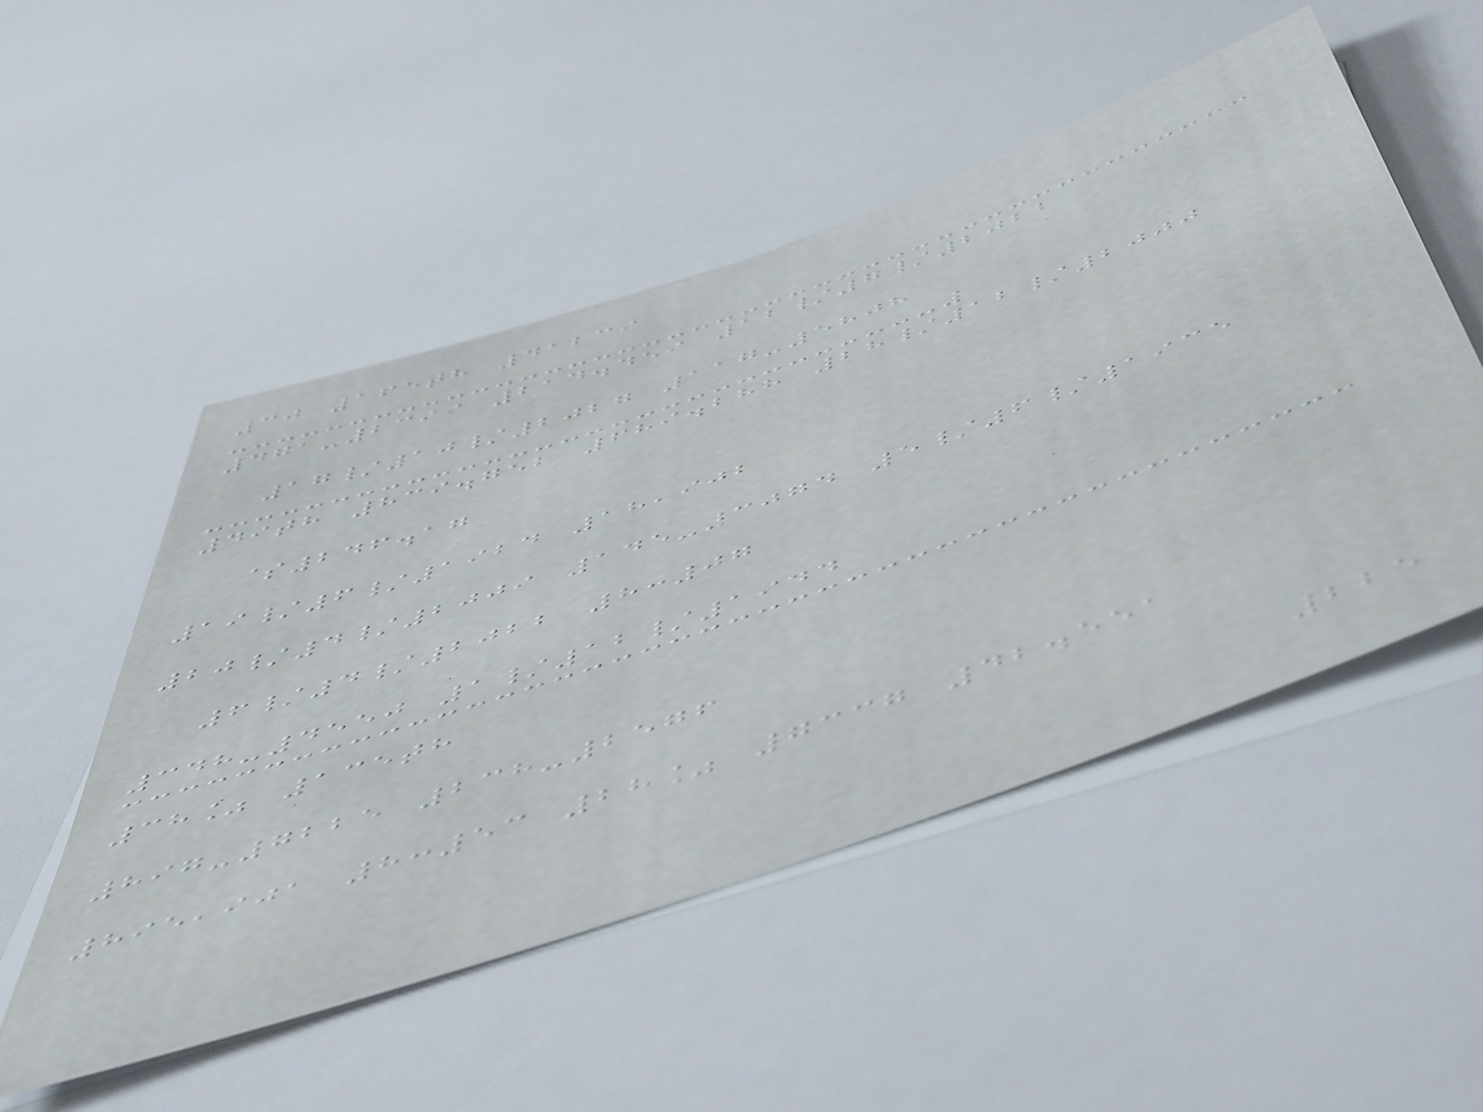30 165th 41239
471-2399 214.459 12/7/2022
17/10/2027 117-5808
49th 839.752 689.288 28/12/2000
$246.17
19/6/1924 18,902
20/4/2009 145-3074 5/6/1935
6/4/2022 8:07
348-4550 1/12/1944
38% 135th
897-7225 238-2576
895,901 8:53 28% 7337 42.551
225
